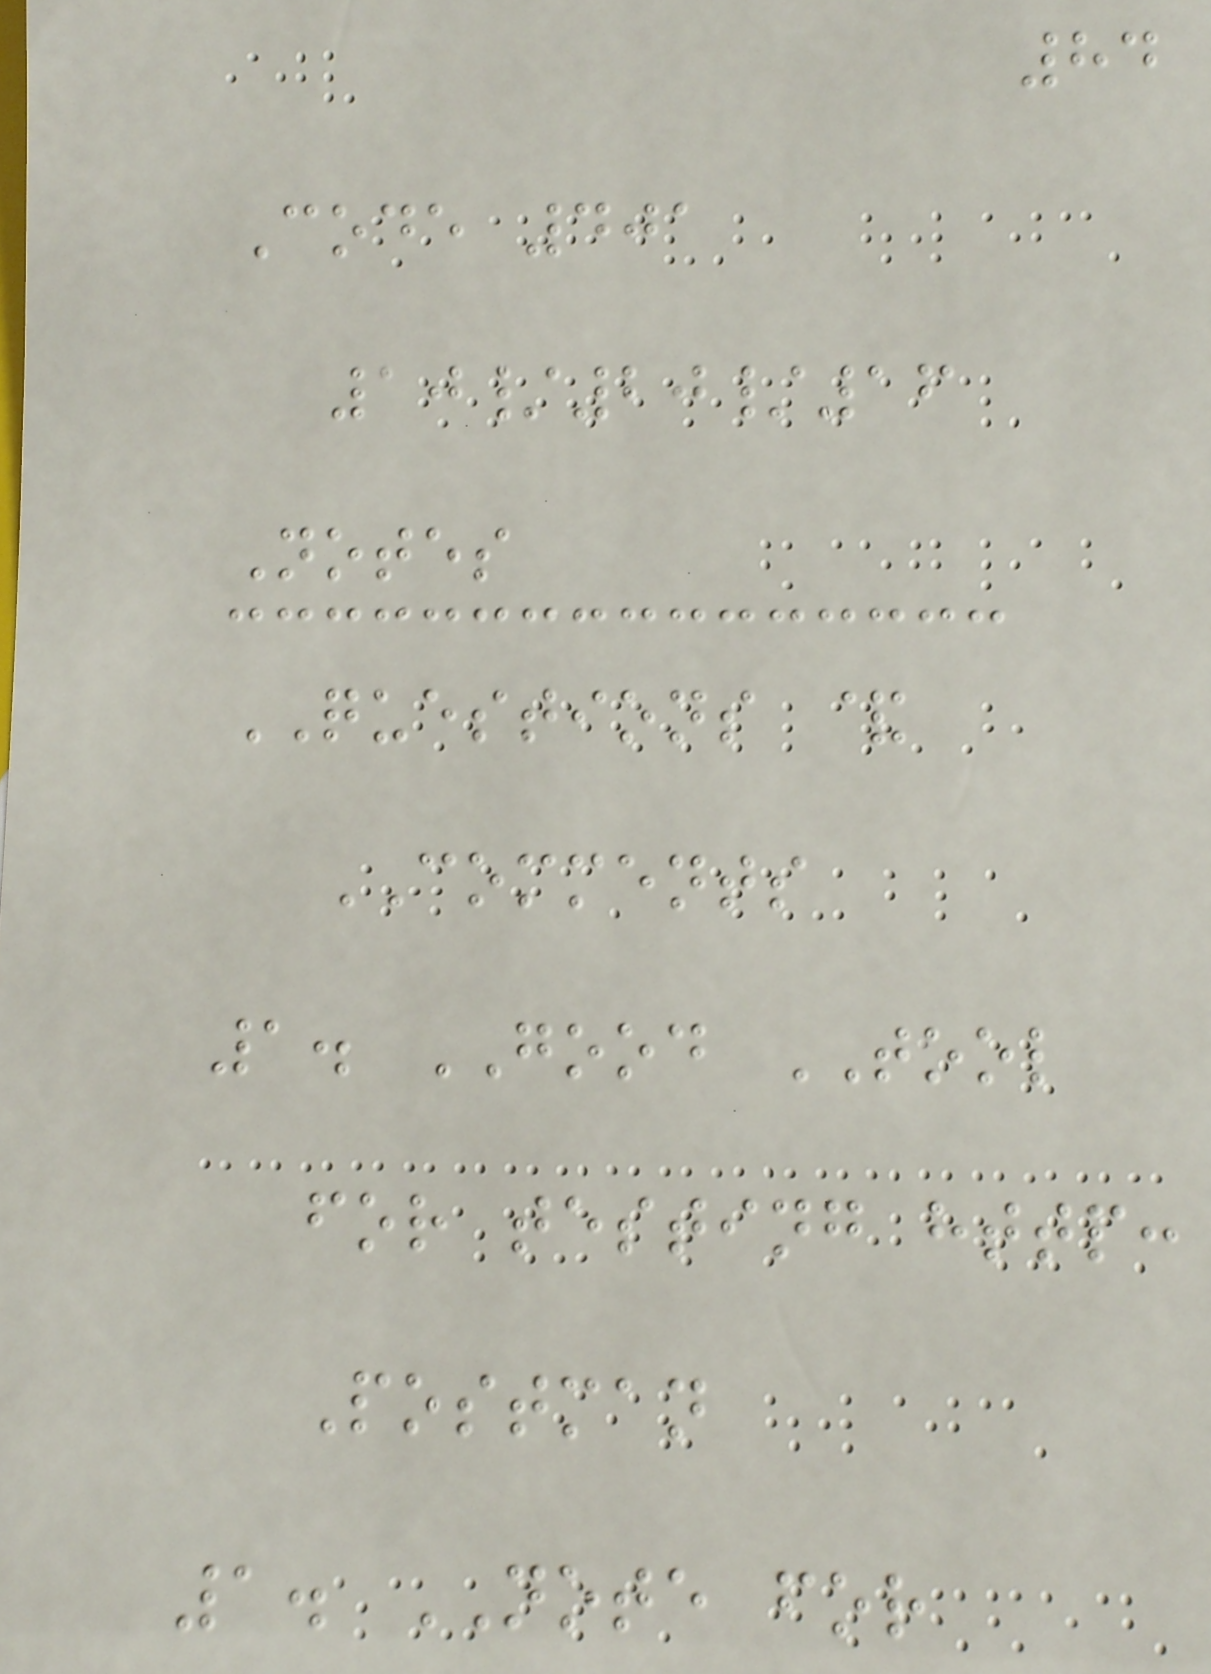84
Code 401
10/20/16
Notes
QUESTIONS &
COMMENTS
1. GOOD TOOL
for testing http:
Postman
1. NOTE for
